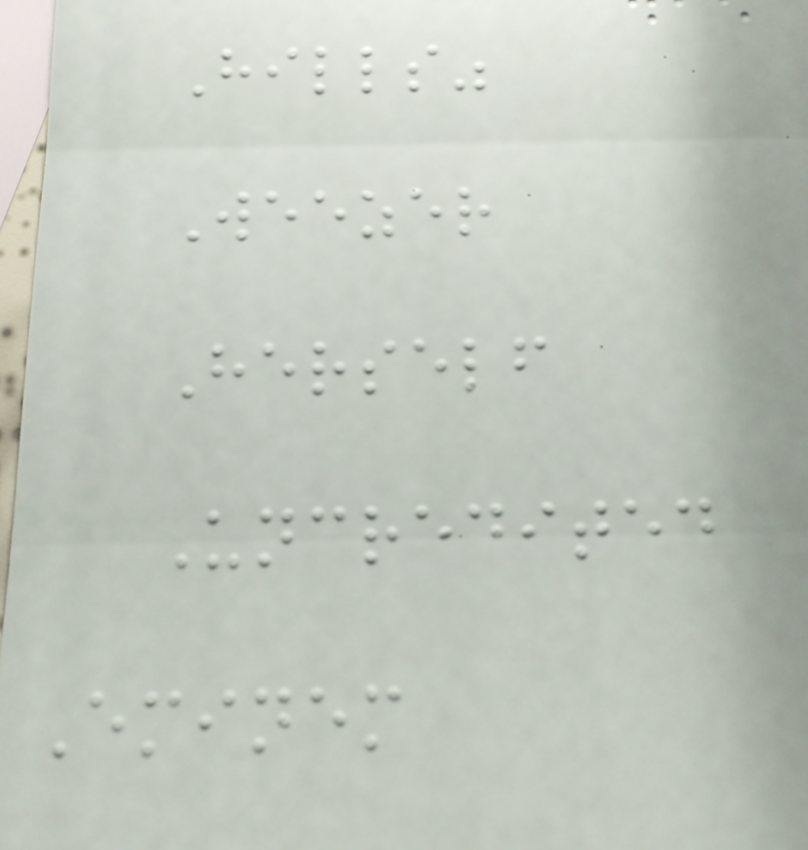Hills"
Weezer
Herself
Uncredited
Eminem
